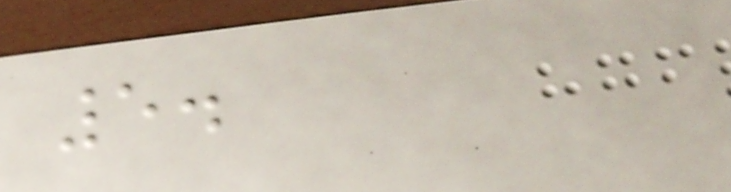5.
